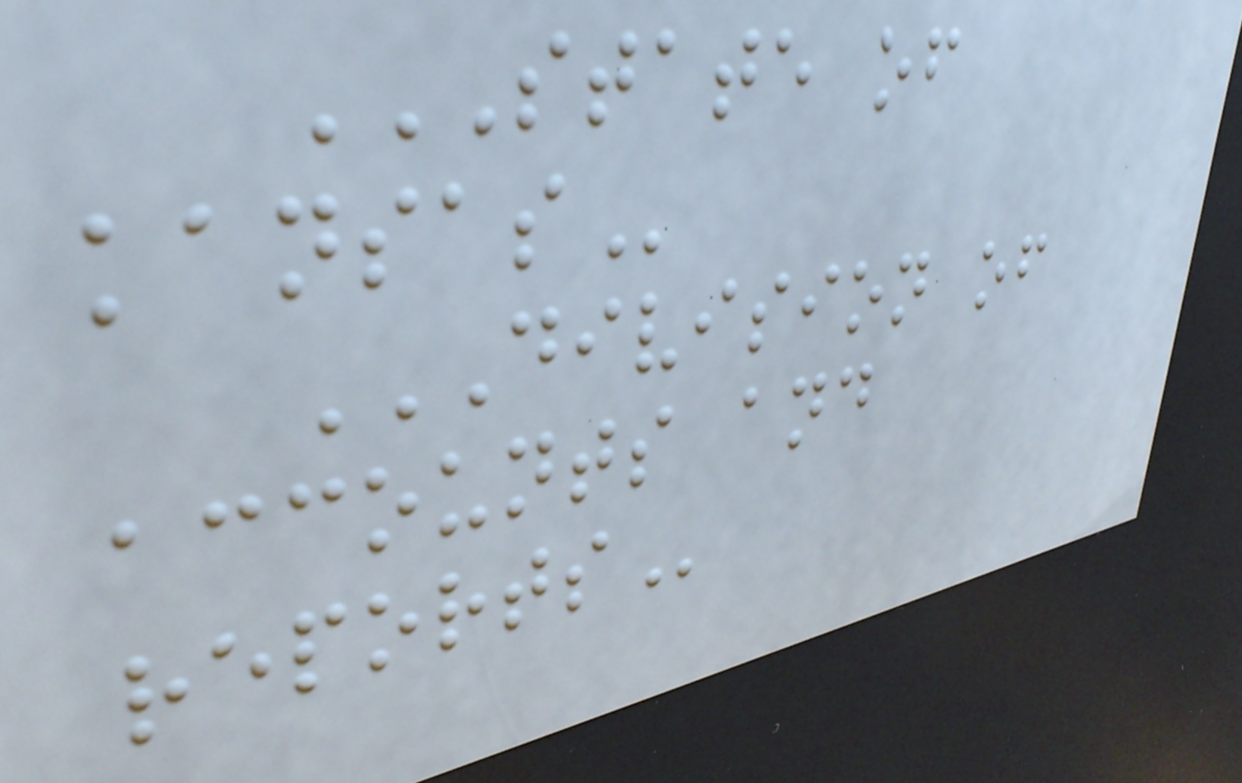STATE OF
KANSAS
DIVISION OF
ACCOUNTS AND
REPORTS
